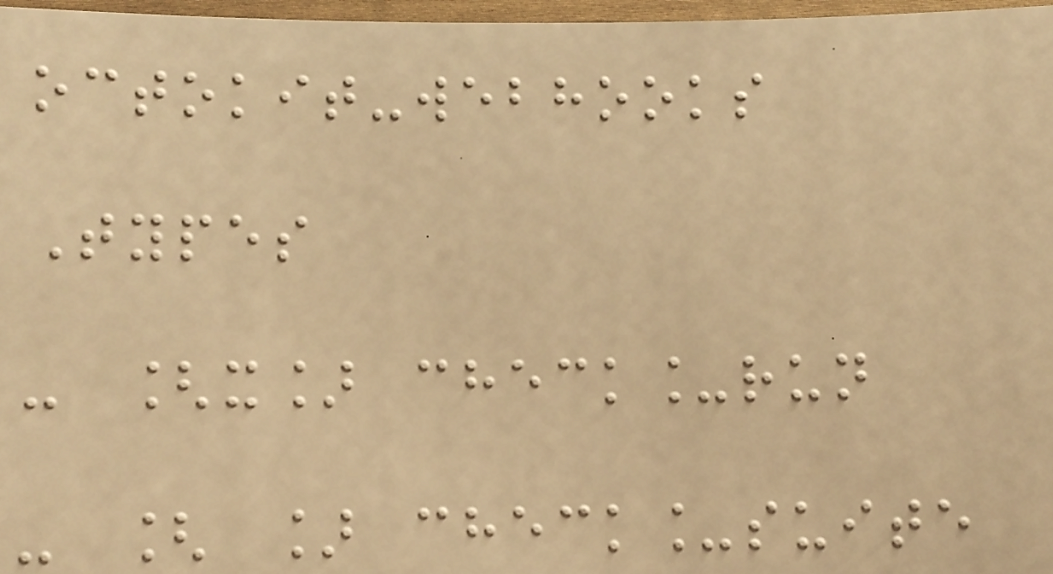octokit-webhooks
Types
- [x] check_run
- [ ] check_suite
